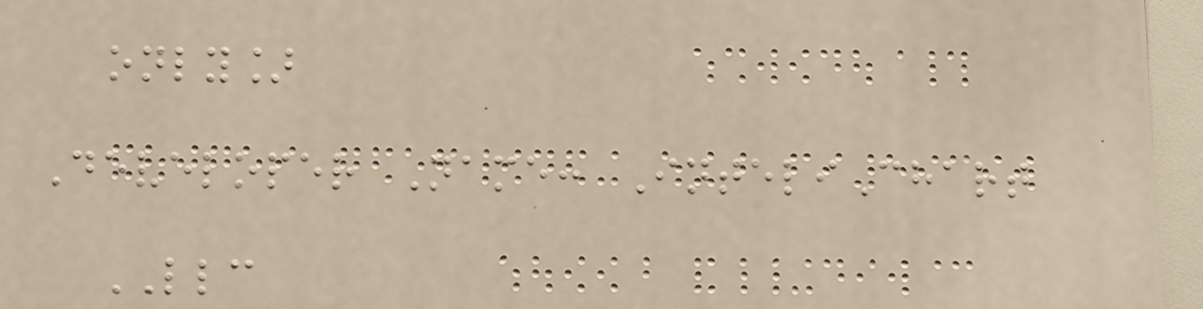only]
Developer Name: InteliChart
LLC
